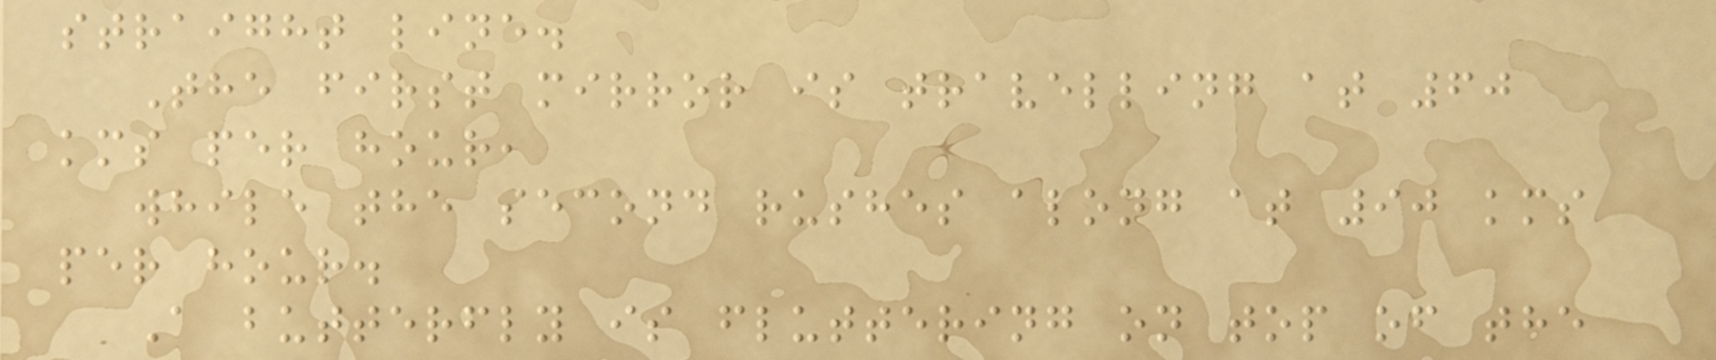straight line.
The first mirror is travelling at 60
kms per hour,
while the second rushes along at 90 kms
per hour.
A butterfly is fluttering on top of the
